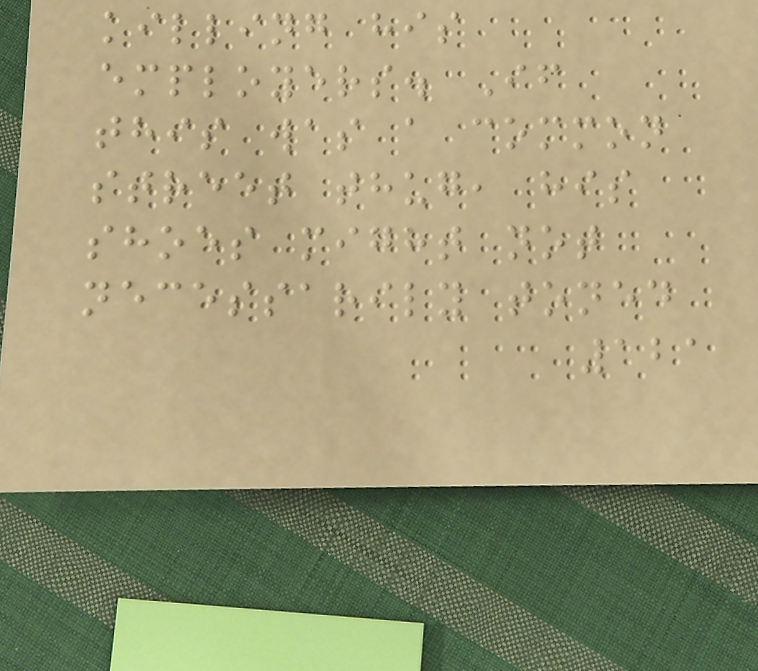killing his
employers. If
this was a common
street thug, his
shoes might not
necessarily toned
121
